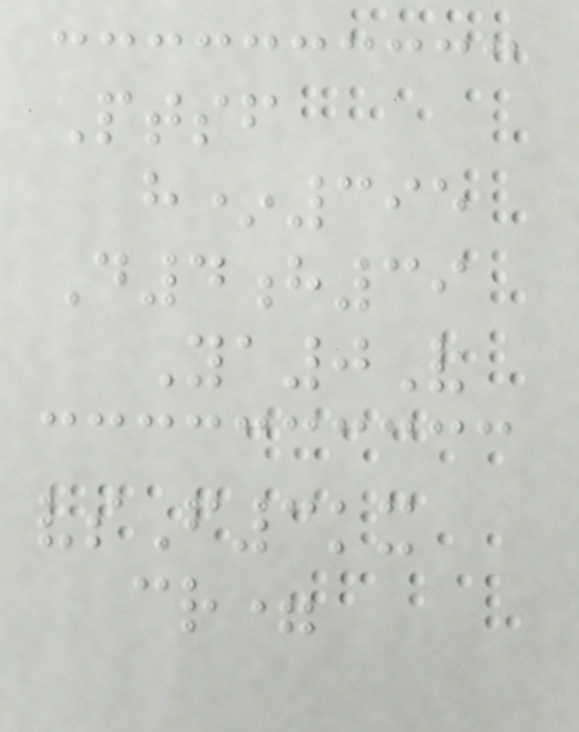Ptsf
h*395
D4h39
Ya0V
vsF3kx
cr=
